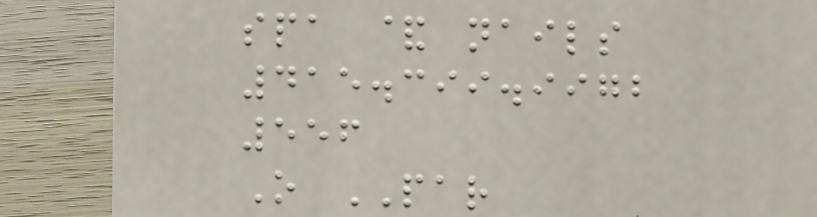spa & nails
415.399.9972
556
O PAR
